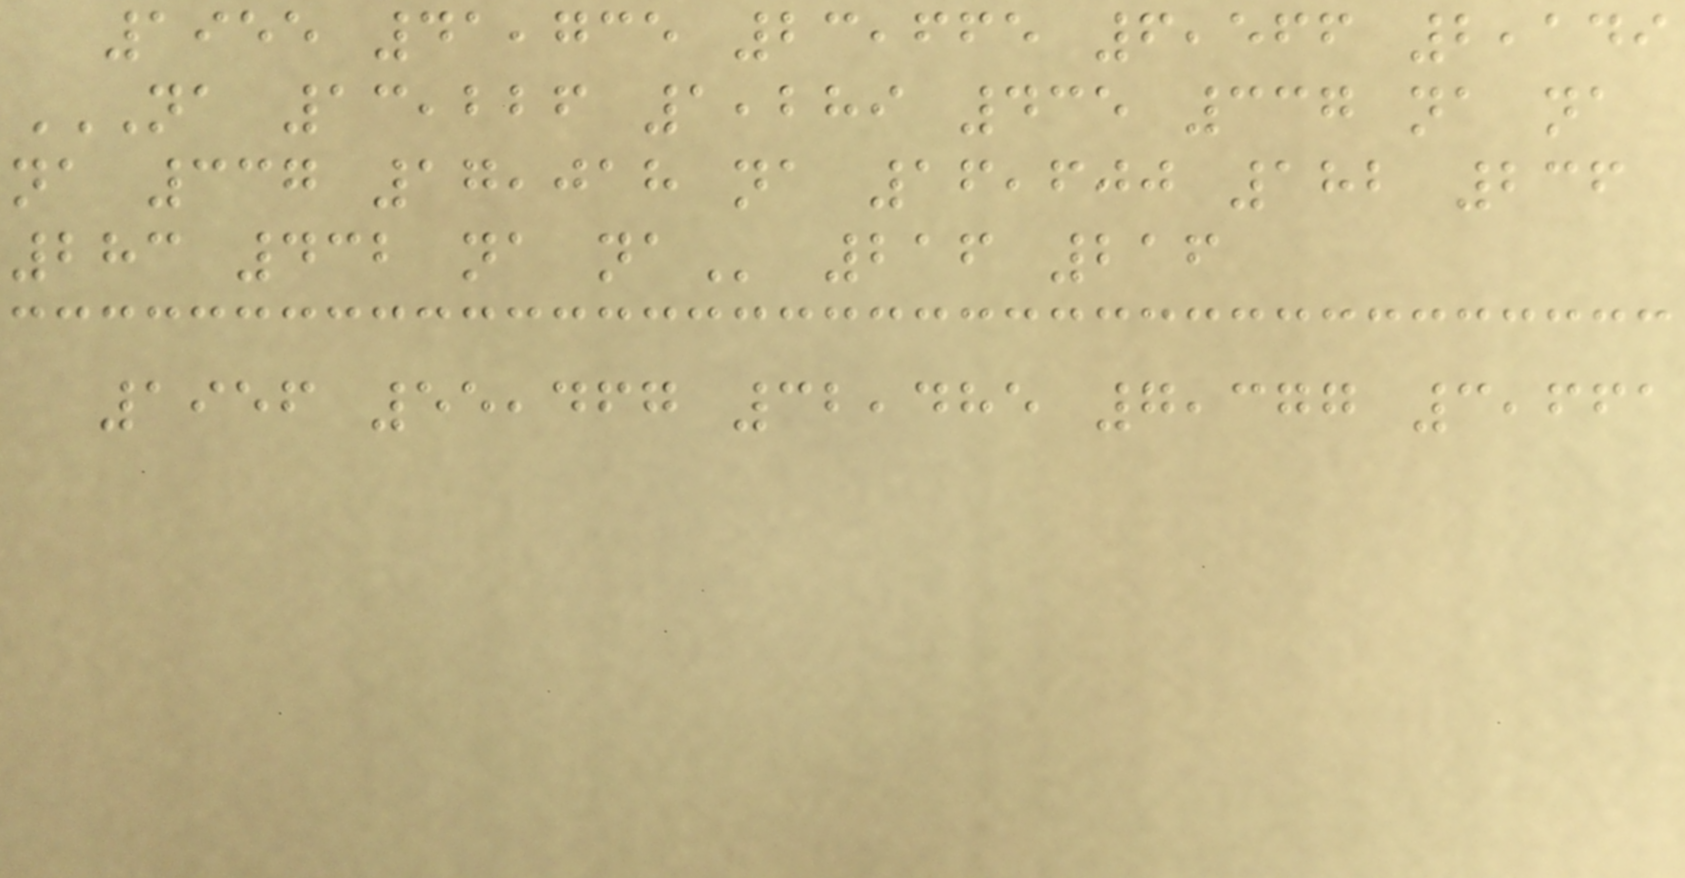1955 41,735 23,665 6,566 2,149
NA 13,226 1,289 435 337 NA NA
NA 337 17,018 NA 16,600 182 236
283 432 NA NA 216 216
1956 55,467 32,485 7,377 3,661
